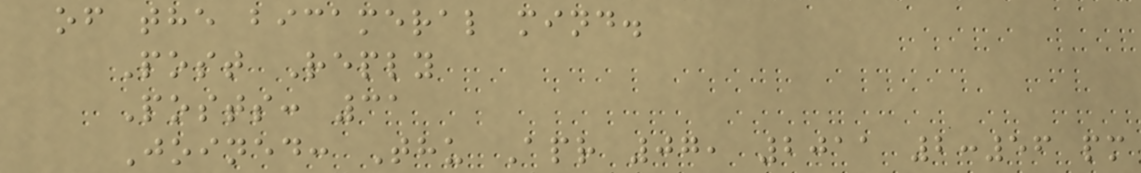of the bicameral mind.
Post Reply
Posts: 31
Joined: Thu Apr 07, 2011 2:56 pm
